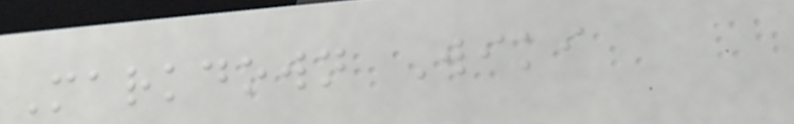Markdown Wiki
